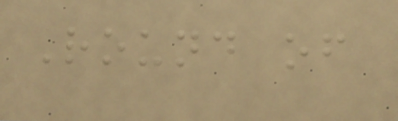Round of
